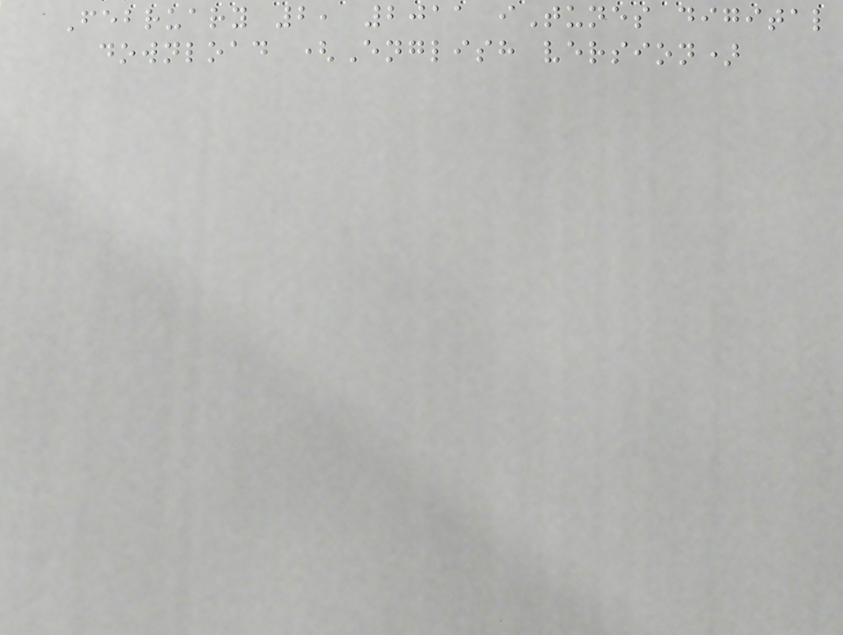February 2, 2011 iTunes digital
download (English version)
